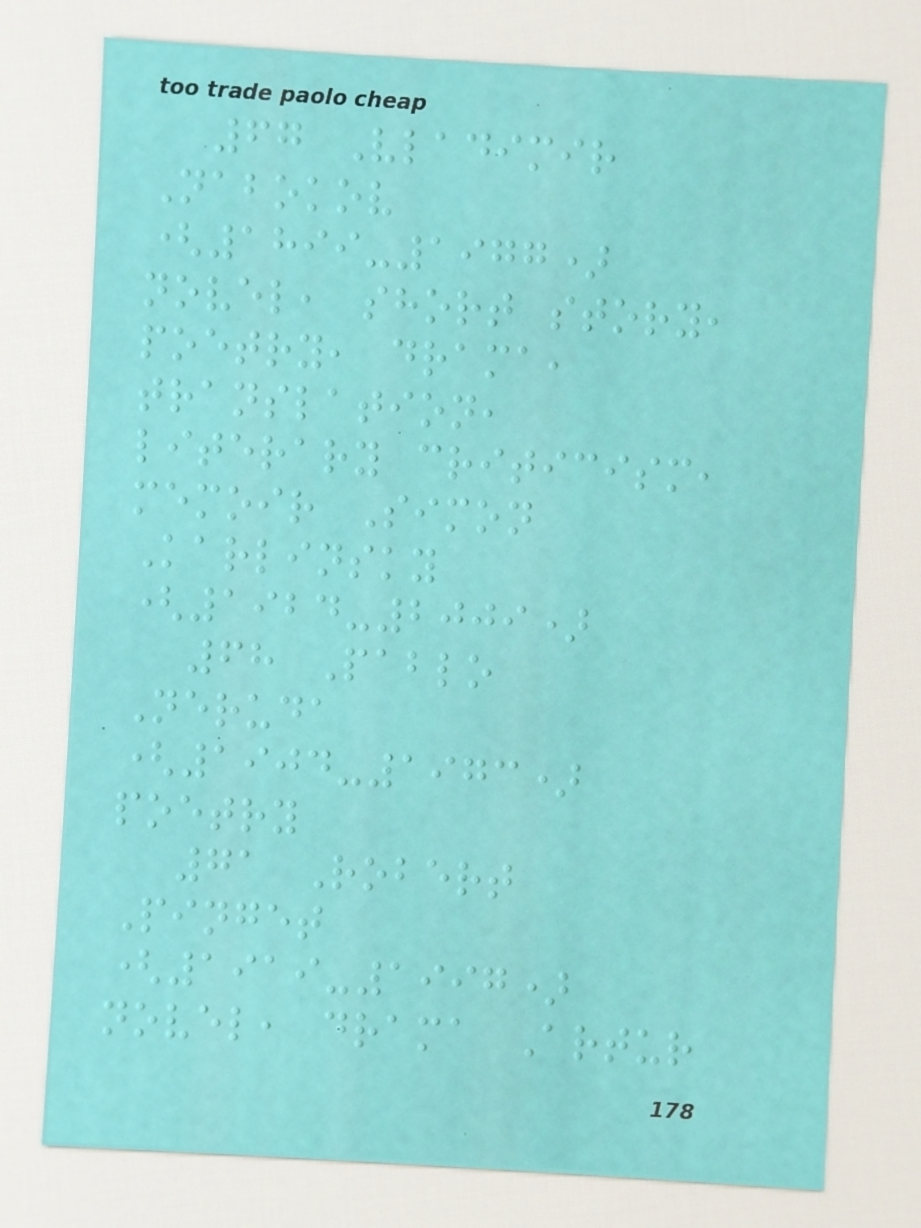67 Vladimir
Nabokov
(1899-1977)
novel, short story,
poetry, drama,
translation,
literary criticism,
memoir Simon
Karlinsky
(1924-2009)
68 Pablo
Neruda
(1904-1973)
poetry
71 Robert
Pinget
(1919-1997)
novel, drama Artur
